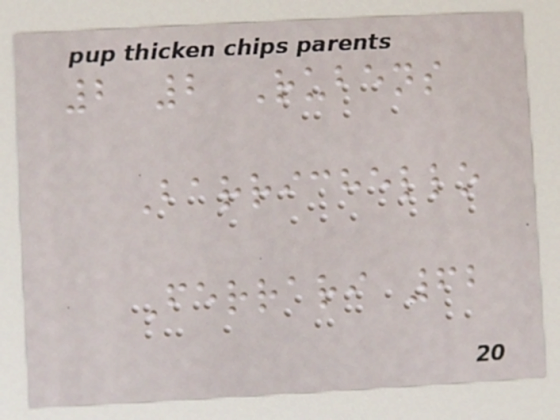2 2 Rubens
Barrichello
Ferrari 62
